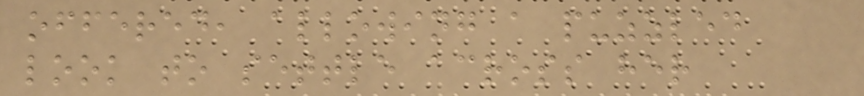offered, allowing a puzzled
look to settle across her
